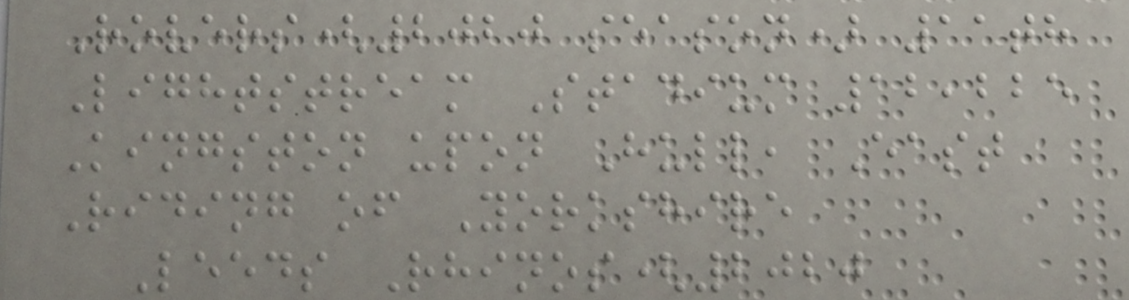Rovers(2020 season) 11th
Lightstream Stadium 12,225
Kingston upon Hull, East
Riding of Yorkshire
Leeds Rhinos(2020
